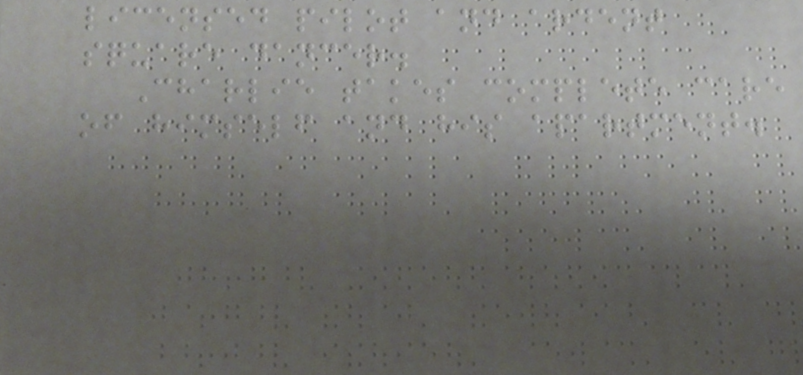licensed pilot and ardent
square dancer.
Charlie takes complete care
of himself and his apartment.
